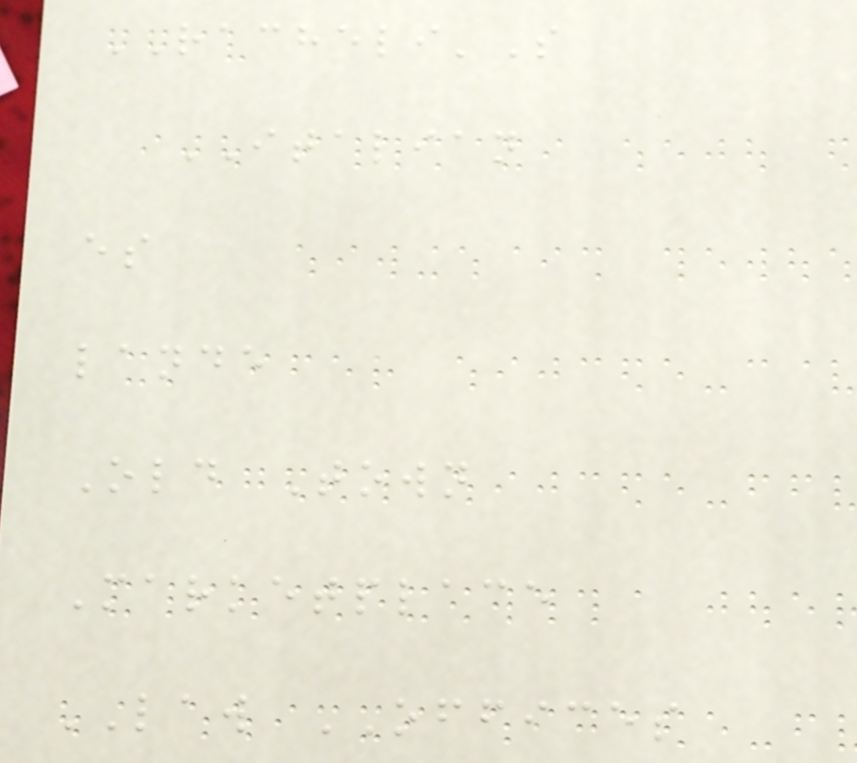RACHELI'S
ITALIAN
es
lande
Old Town
Marketplace
LAW OFFICES
